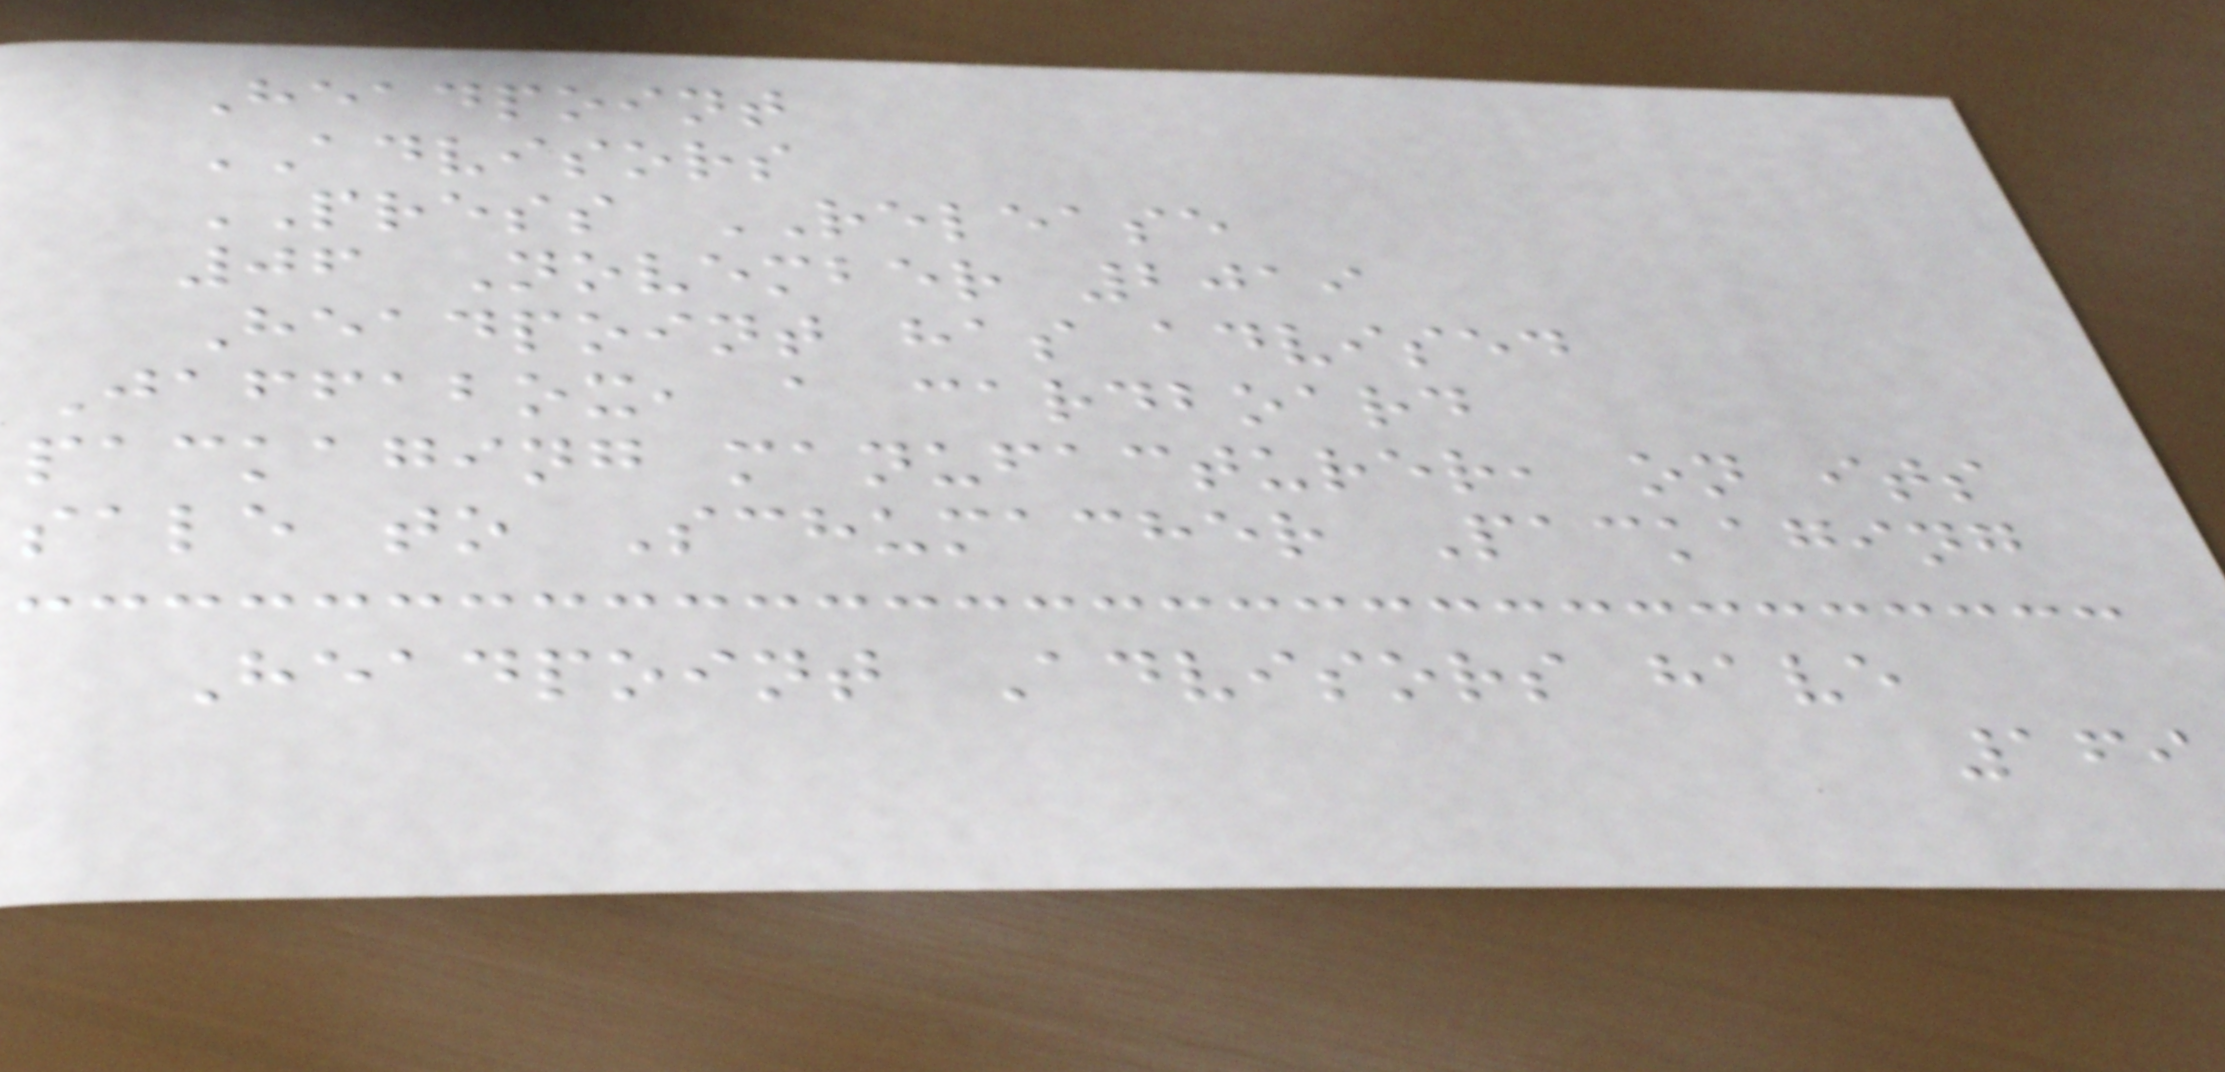Headpoint
ADVISORS
PRESS RELEASE
06 November 2019
Headpoint has advised
Jaffabox, a cardboard
packaging manufacturer, on its
sale to Schumacher Packaging
Headpoint Advisors have
169
